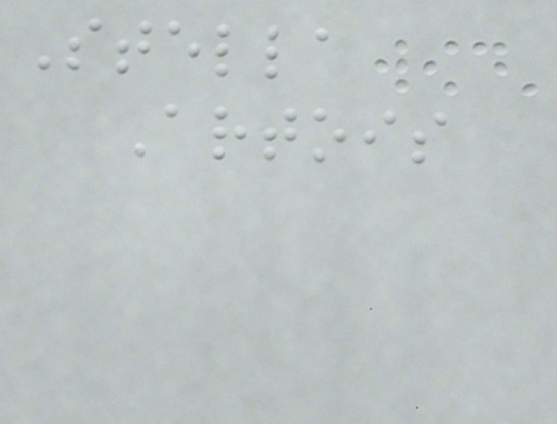Stella
Artois
